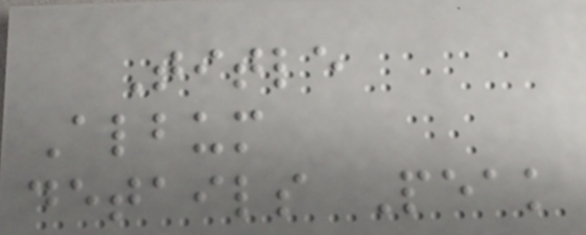Title
Album
details Peak
